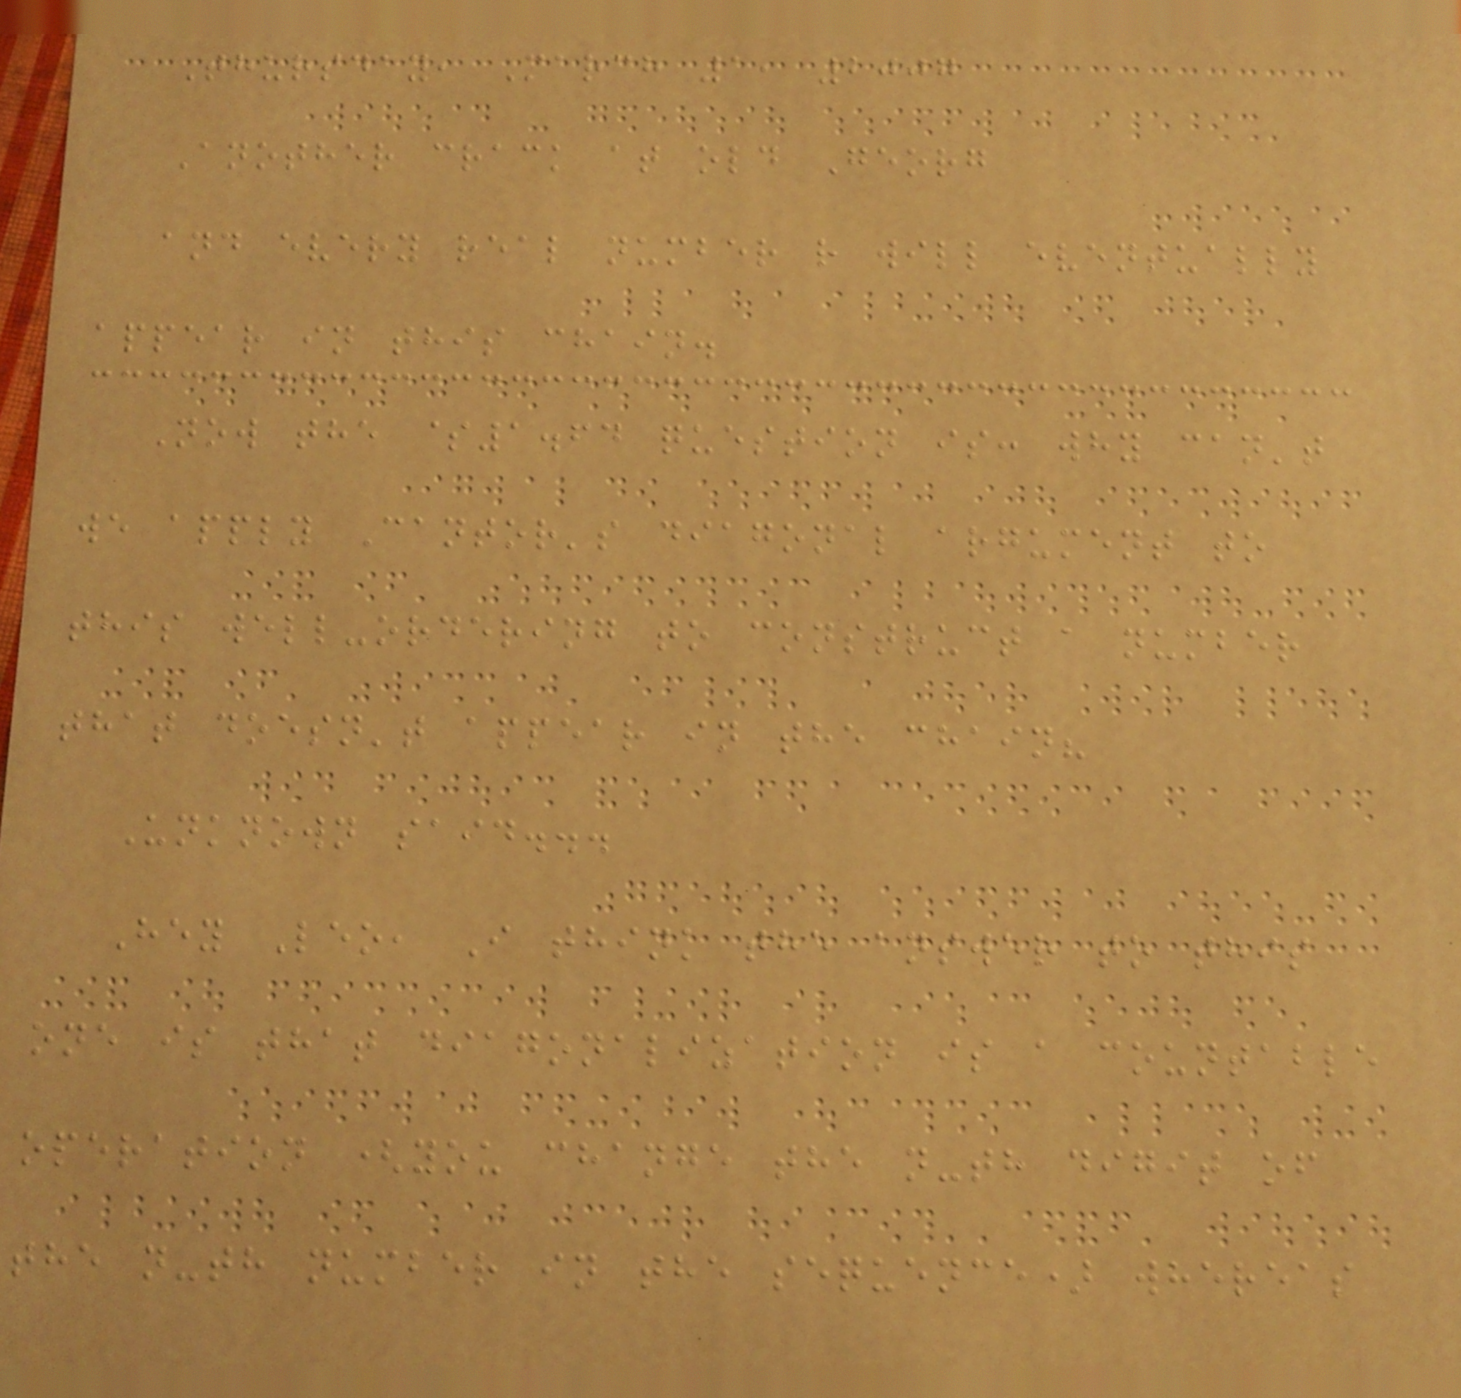Thursday, March 1, 2007
Another crack at old Georg
and every real number r will eventually
appear in this chain.
Now the $1.64 question is: why can't
we apply Cantor's diagonal argument to
this well-ordering to construct a number
that doesn't appear in the chain?
Unknown said...
Hey Leo, I think the answer to this
one is that diagonalization is a countable
operation (you change the n-th digit of
the n-th number in the sequence) whereas
